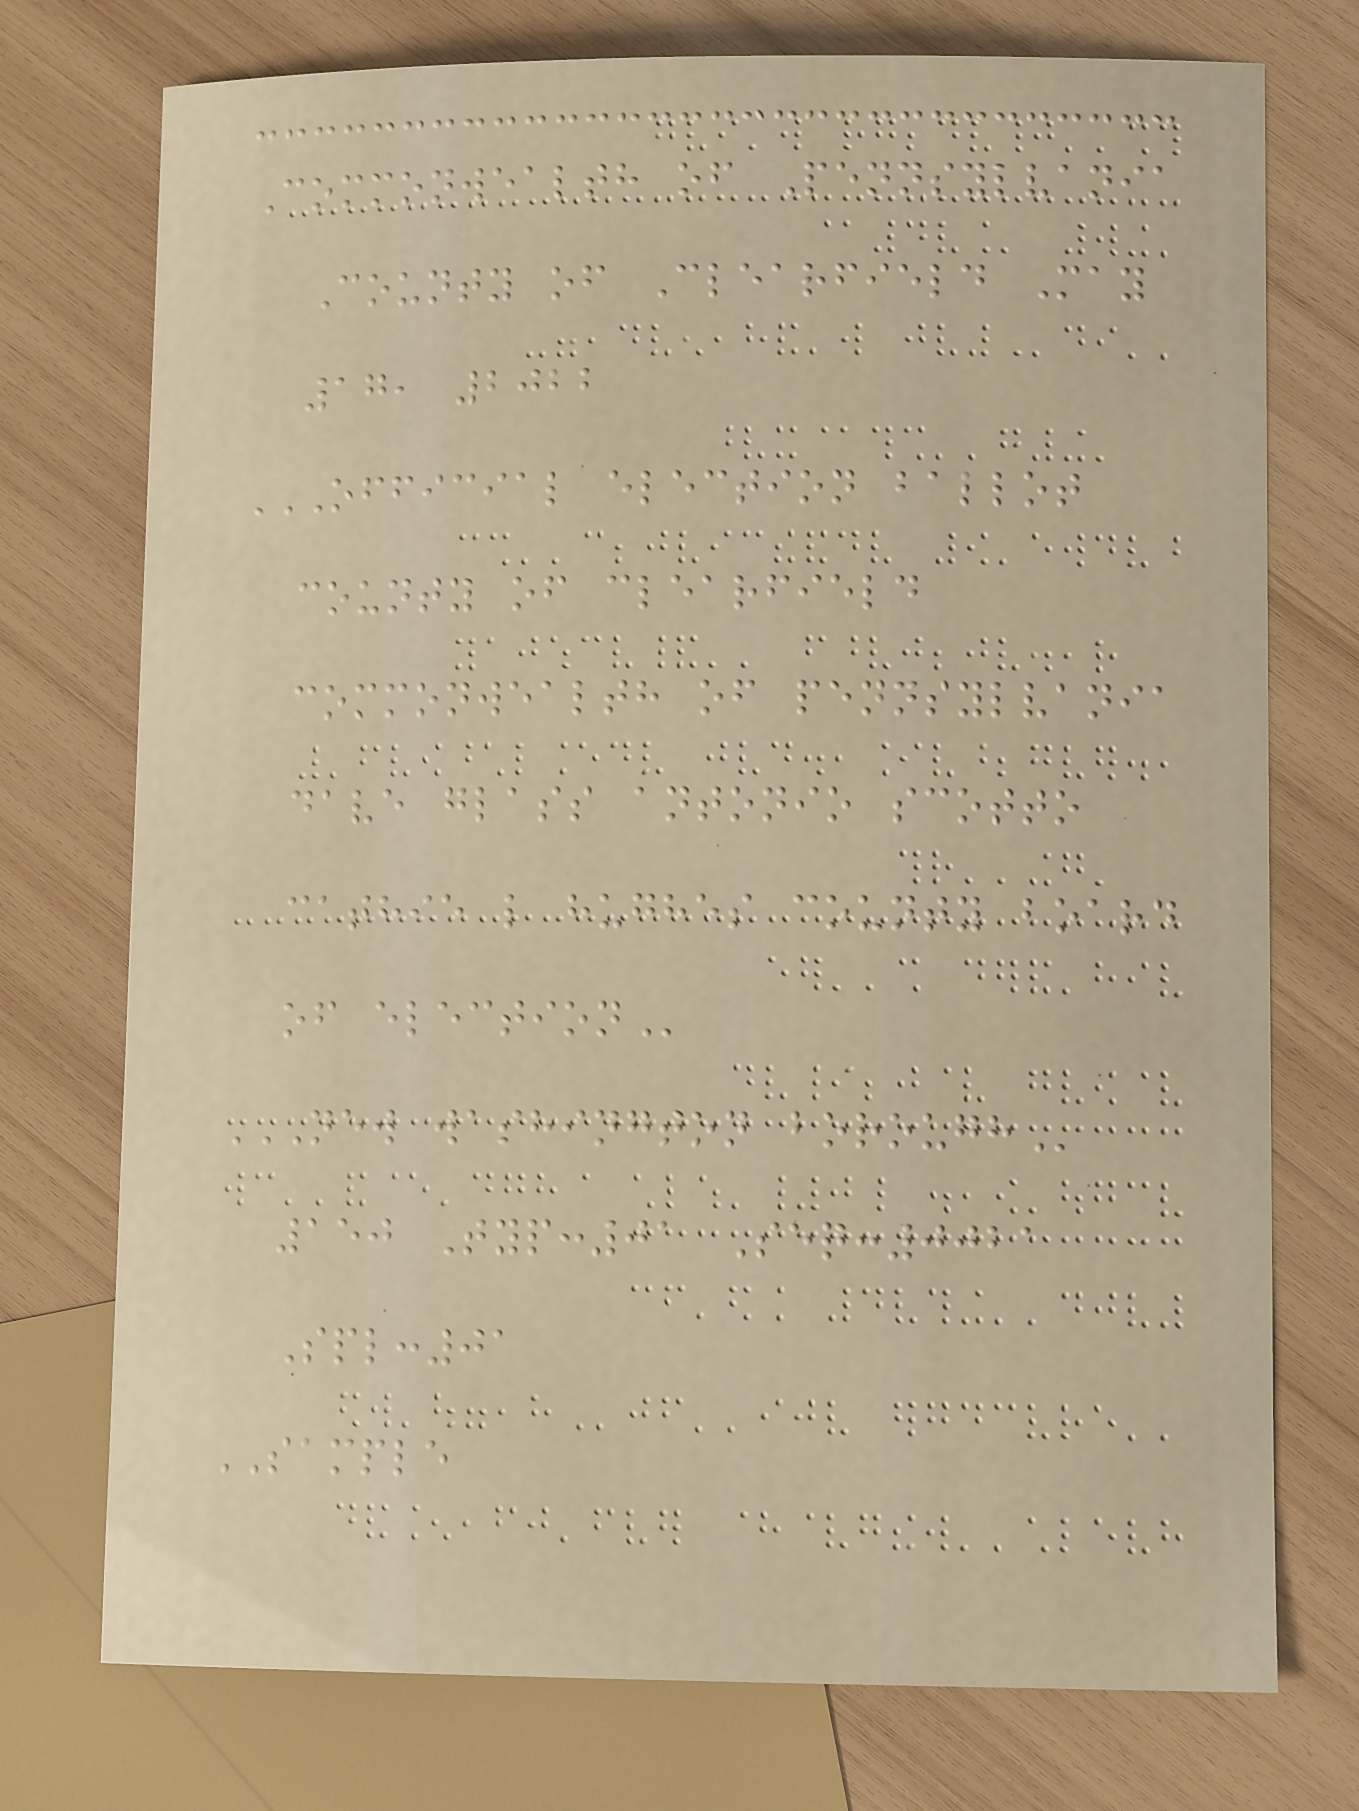Commonwealth of Pennsylvania
County of Clearfield May
17, 2022
OFFICIAL ELECTION BALLOT
COUNTY OF CLEARFIELD
COMMONWEALTH OF PENNSYLVANIA
DAVE GLASS ANTONIO SCOTTO
CATHIE L HUGHES COUNTY BOARD
OF ELECTION
NEW WASHINGTON BOROUGH
150 Typ:01 Seq:0021
Spl:01
SAMPLE
